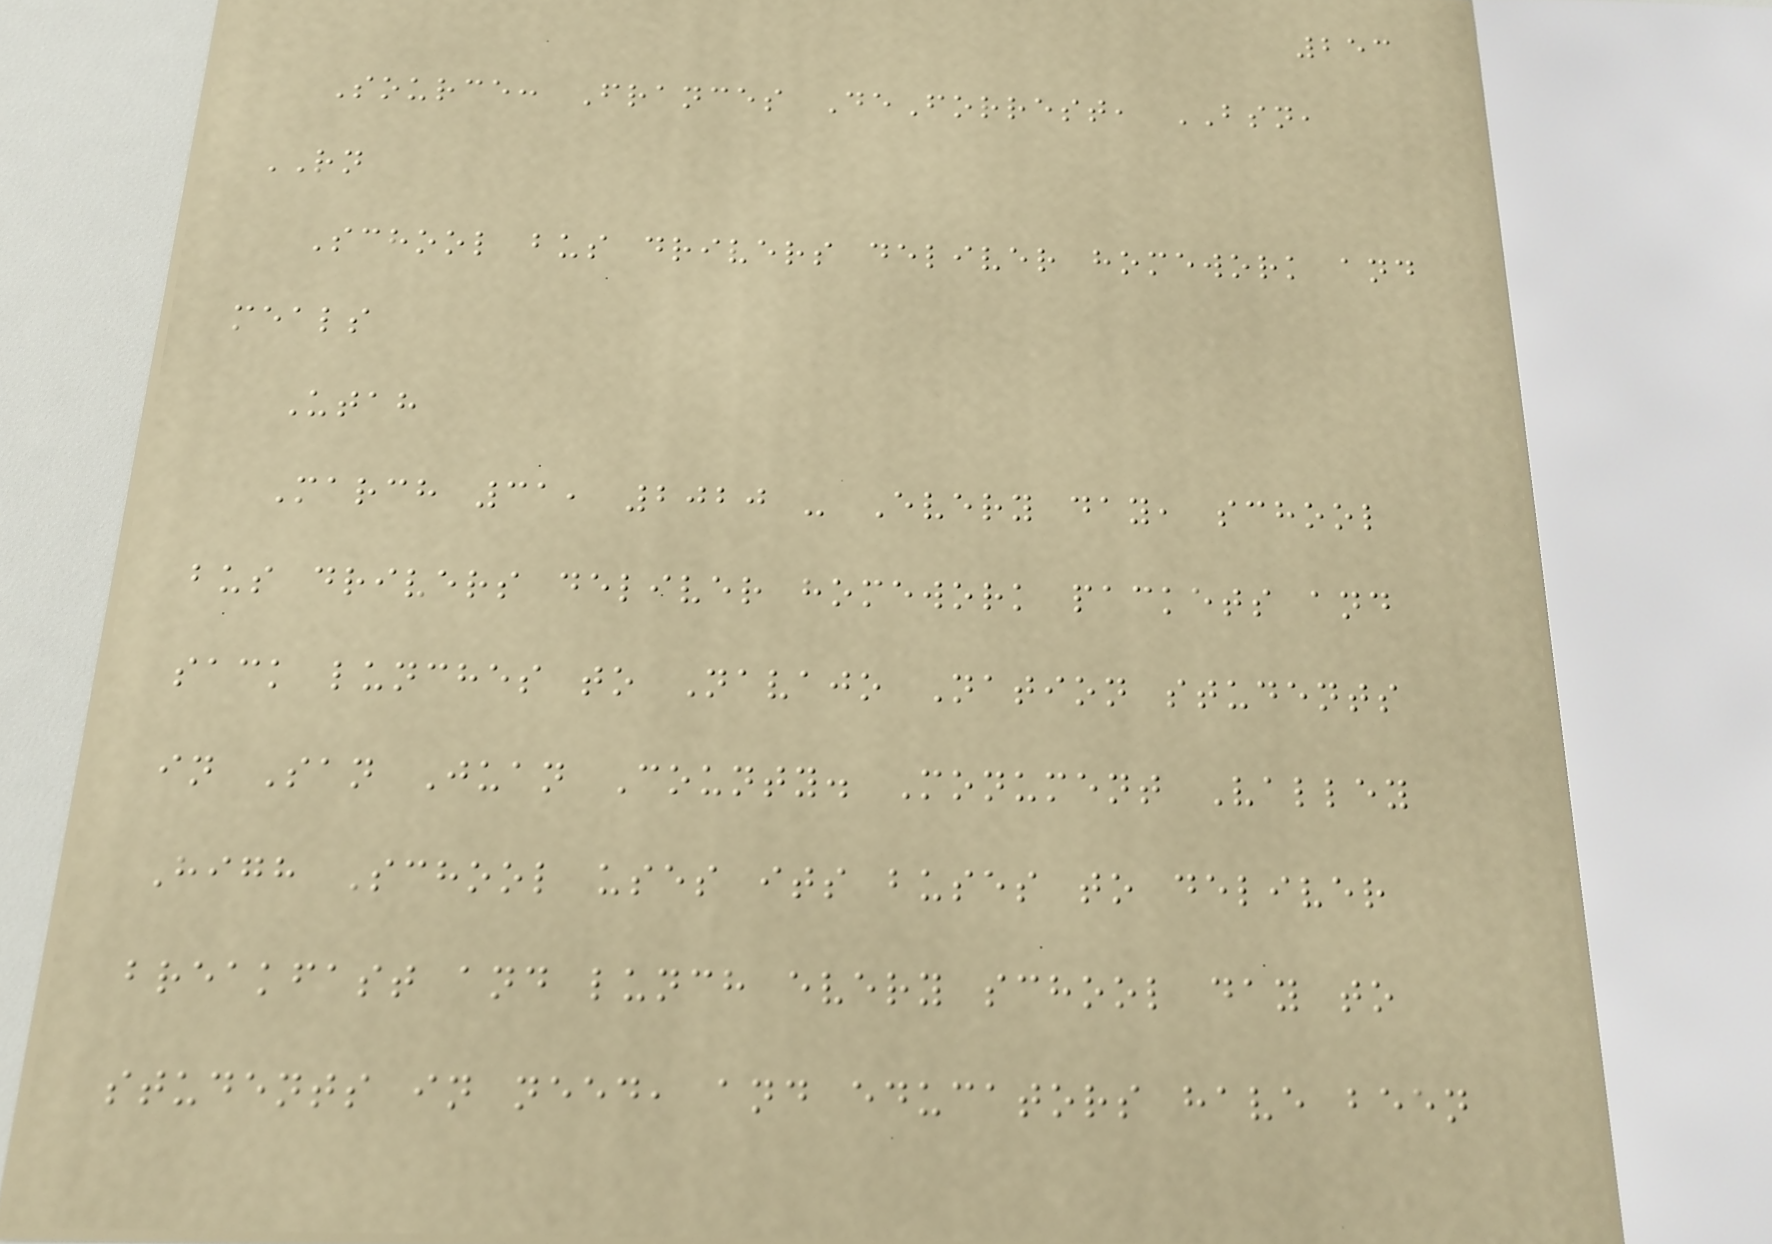253
Source: Frances DeForrest, BSN,
RN
School bus drivers deliver homework and
meals
Utah
March 31, 2020 - Every day, school
bus drivers deliver homework packets and
sack lunches to Navajo Nation students
in San Juan County. Monument Valley
High School uses its buses to deliver
breakfast and lunch every school day to
students in need, and educators have been
